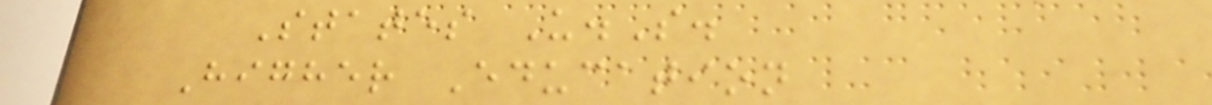States U.S.
Higher Education
